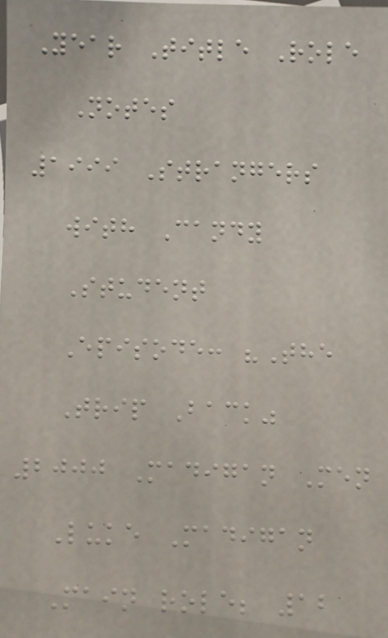Year Title Role
Notes
1999 Strangers
with Candy
Student
Episode: "The
Trip Back"
2000 Madigan Men
Luke Madigan
Main role; 12
